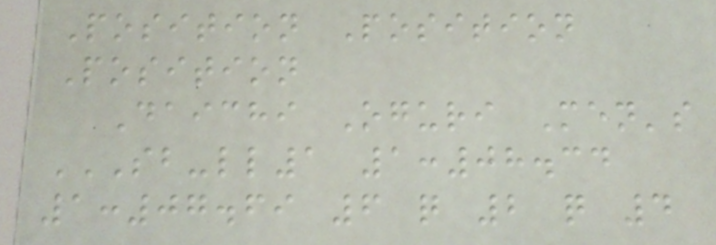Position Position
Position
Daichi Oguri Men's
SB-LL1 1:08.34
1:07.69 6 Q 2 Q 4
